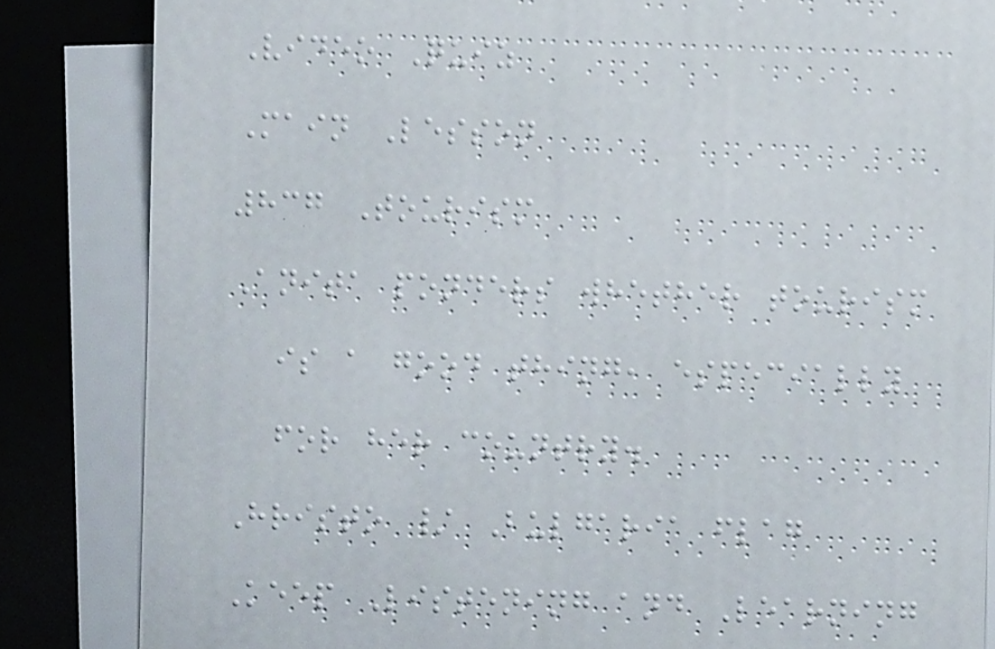Video Quiz
Main Lesson
837 Tourism
Anita ponders whether tourism
is a good thing, especially
for her country.
Hristo / Bulgaria flag
Keep Listening and Learning
